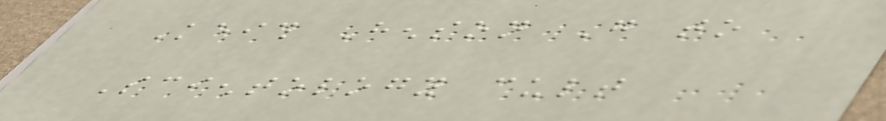Keith Henson Go to
Scientology cult
